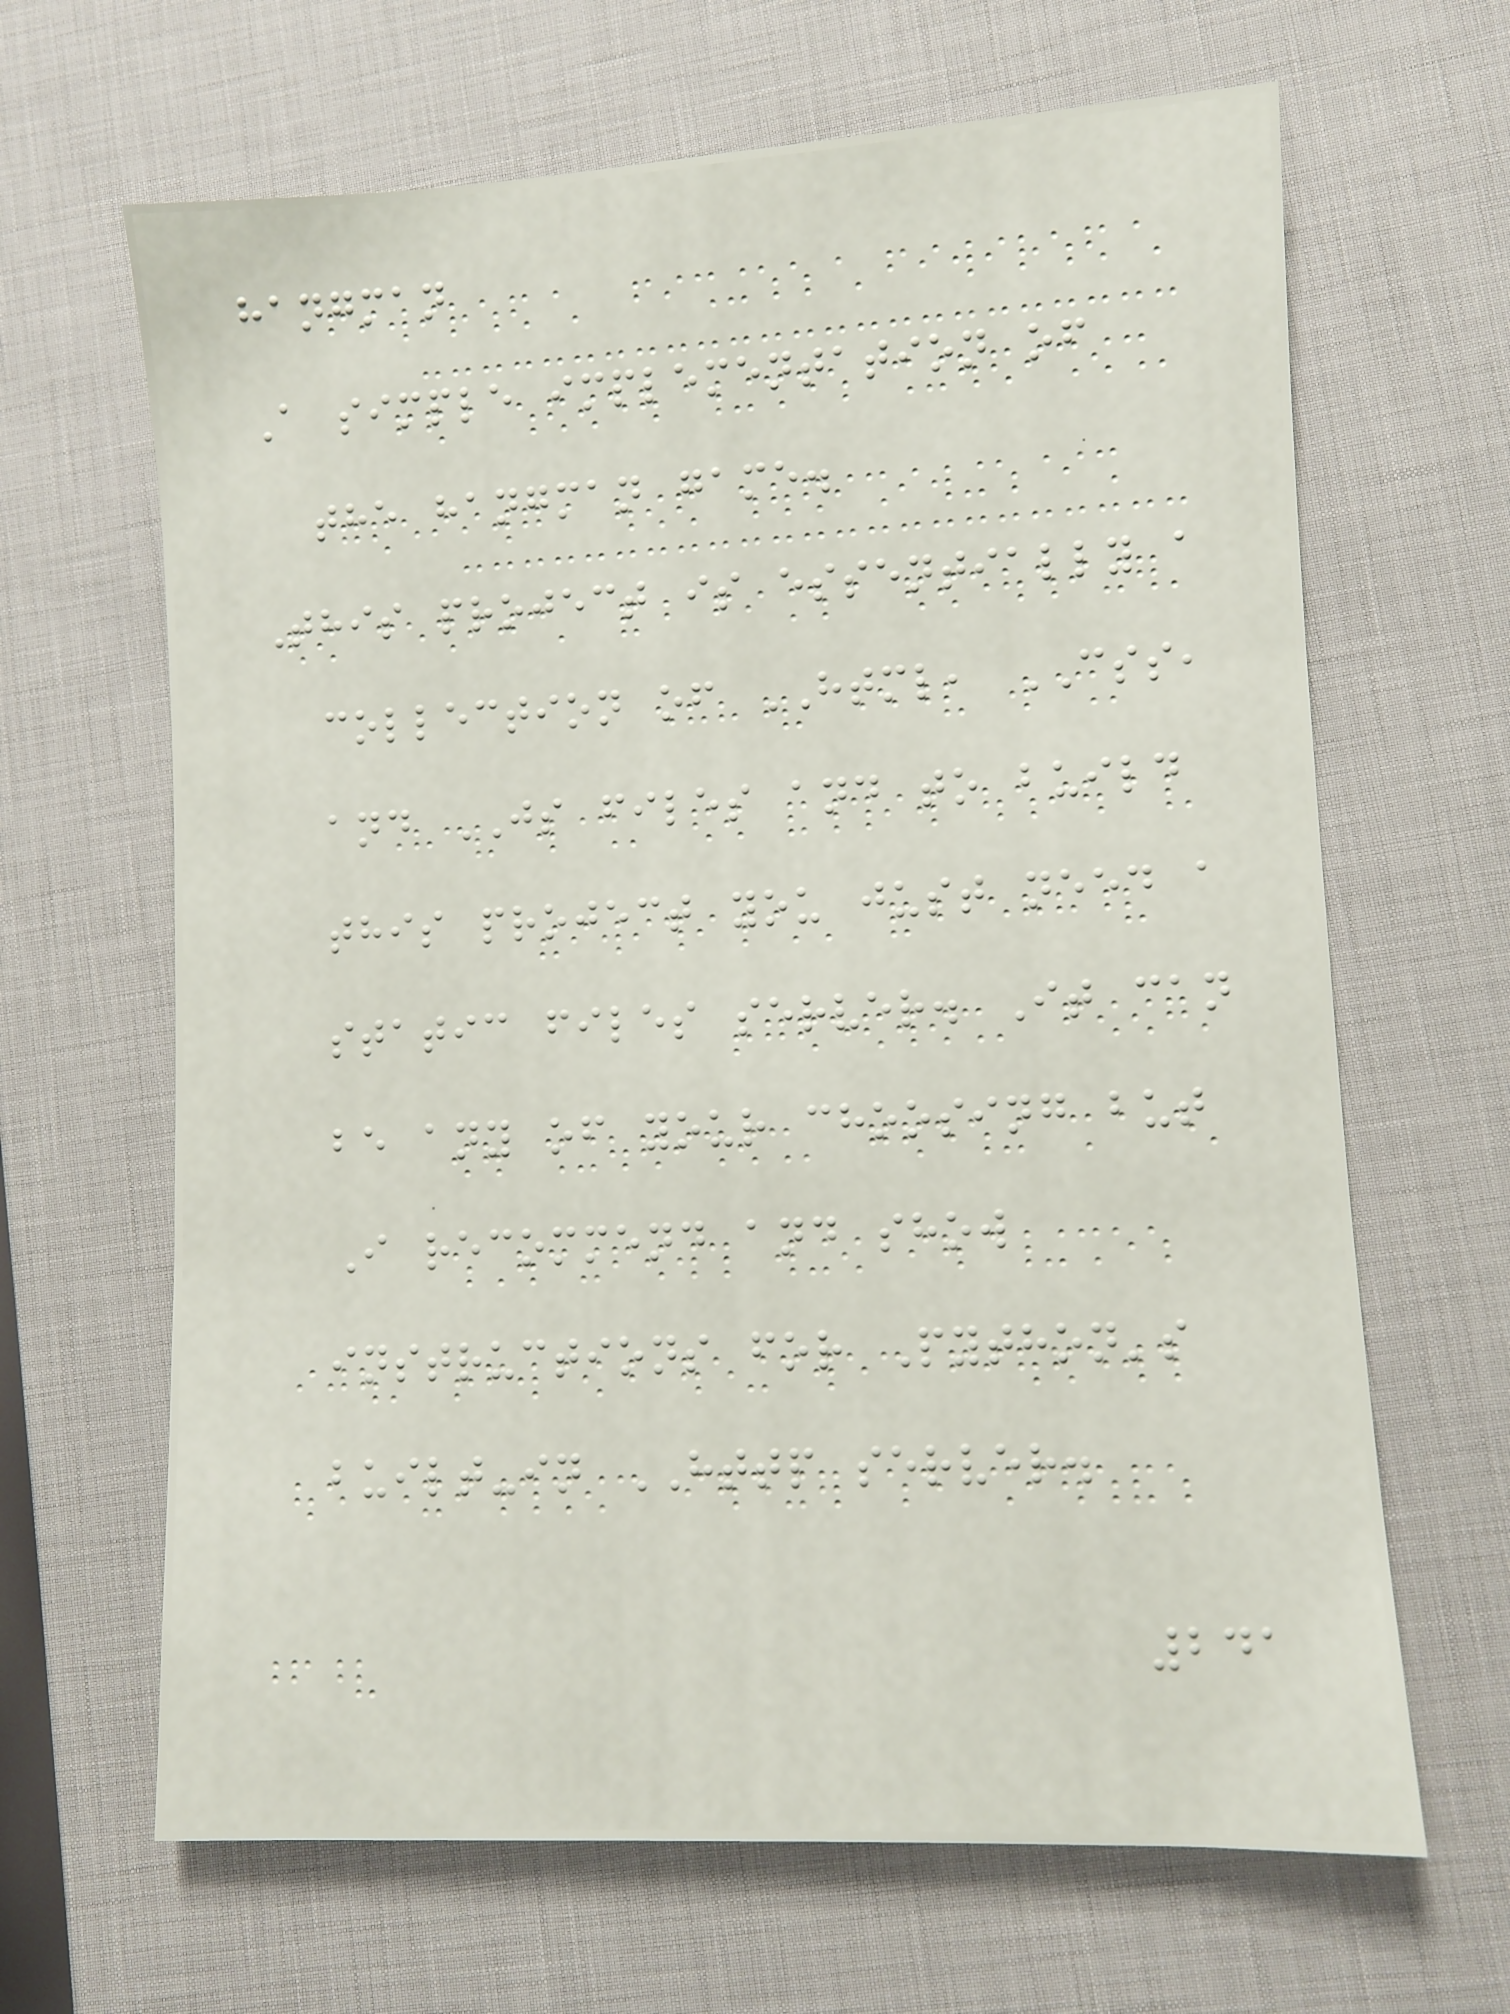hangman
A simple implementation of
the hangman game.
This project is essentially a
collection of HTML, CSS,
and JS files and to build
this project you just need a
static files server. It can
be any of your choosing but
I recommend and show
instructions for Python's
built-in HTTP server.
241
